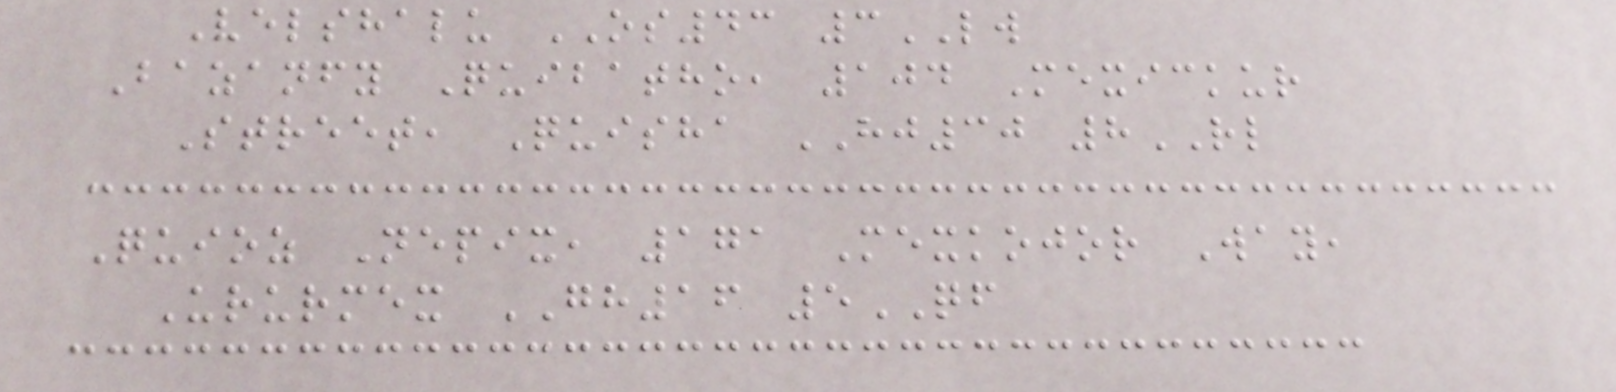Velshalu OS43 3LW
Bazanfy Quibatho, 104 Mexickur
Street, Quisha HJ30 8RL
Quioz Nepix, 171 Mexkojor Way,
Ururmex GH16 5QF
